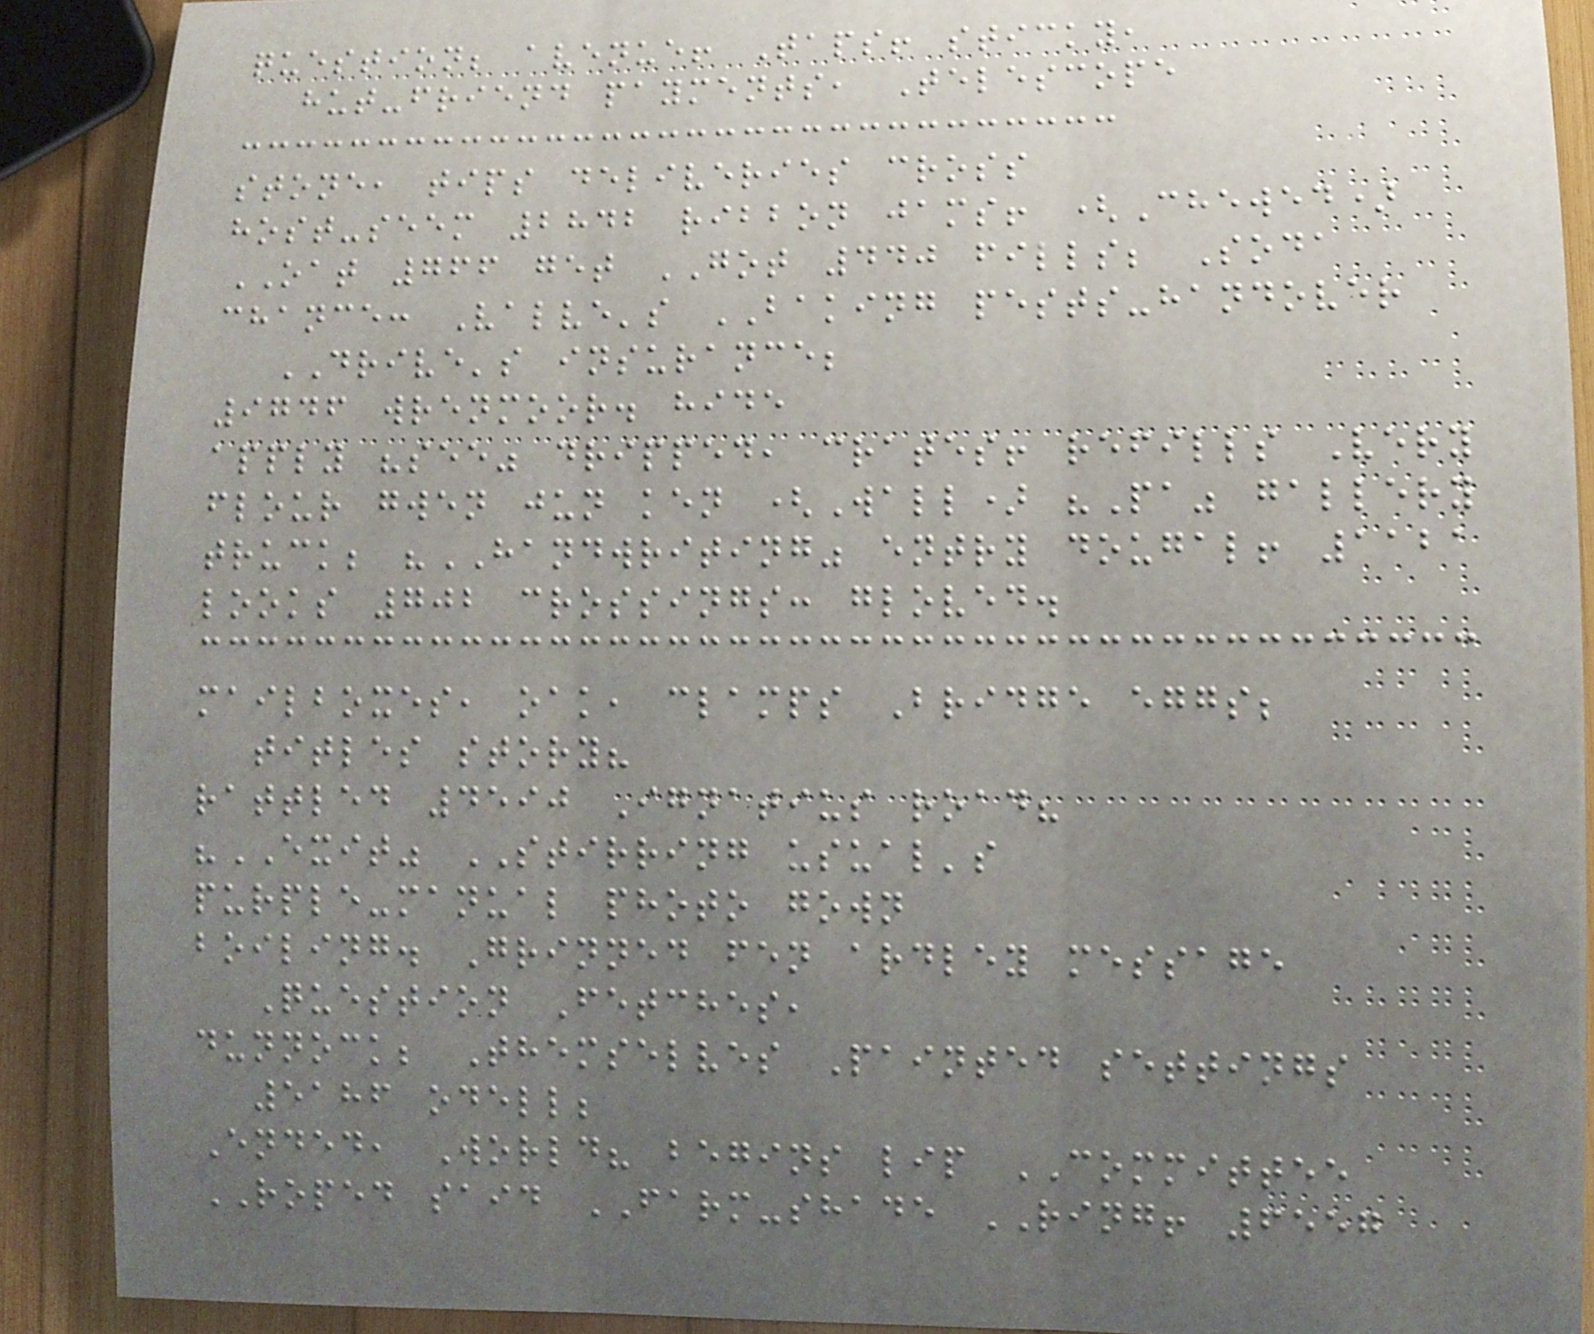question; avenue! Taps! sticky,
hut-friend payments, Telescope
stone, tips deliveries cross
host-seem 2842 ribbon jams! (Chewed)
OAT 766 get GOT 440 fills; Soda
chance: Valve's BAKING pests-handover
DRIVE's insurance;
9746 wrenmoor. hide
apply "see" dripped, crates! refills Very
flour gwen jun ken (Wall) "Pa" gallery
truck; "HANDWRITING" entry dougal! 1121
looks 702 crossings: gloved.
mailboxes, oak, clamps Bridge eggs;
titles story?
rattled 4590 Ignatius road?
"EXIT" STIRRING usual's
purple-manual photo gown
boiling. Grinned fen ardley message
Question Fetches,
dunnock; Themselves Painted settings
5186 odell;
Ended, World? begins lip COMMITTEE
ROPED said FARM-shade RING! 6557
